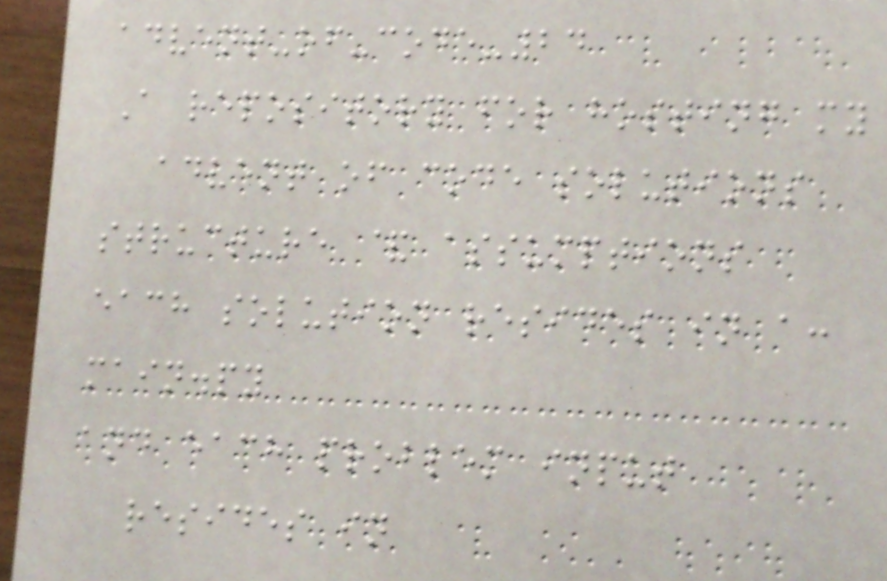advent-of-code-24
A repository for hosting my
advent of code solutions
structure & assumptions
each solution resides in a:
main.py
and each problem input
resides in
